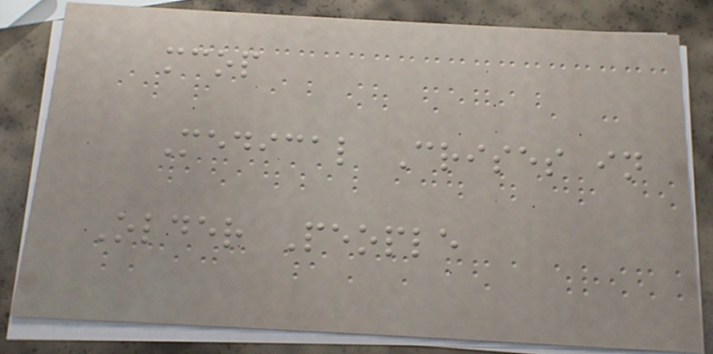mcop
Medical Crises in
Older People
